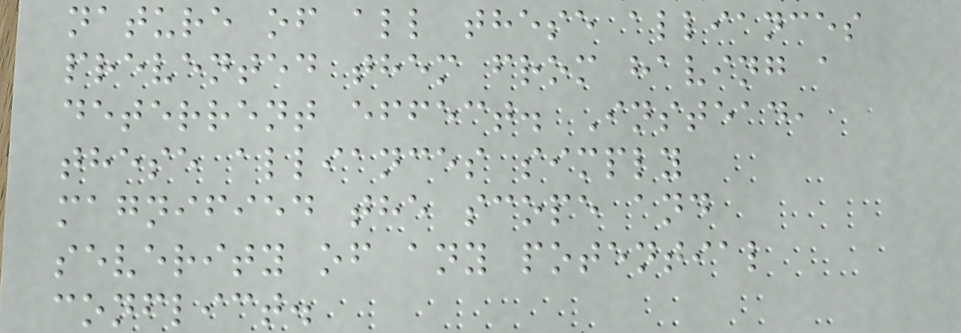nature of all these alliances
prevented them from having a
deterrent effect. Instead,
these alliances simply
magnified the scope and
severity of any potential
conflict.
